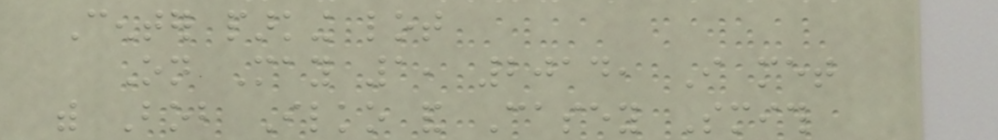Center parking lot
On May 1, 2014, I met
with Bob Ilko and Casey Smith
